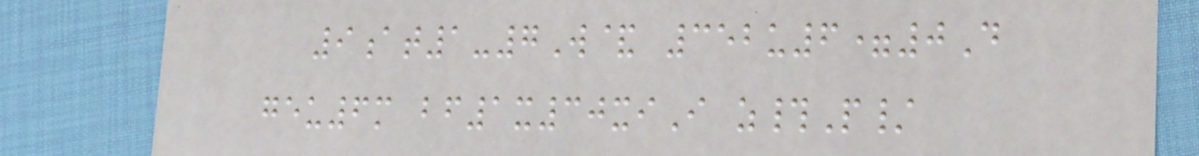9at1-7W& 352u6=0D
geu6m bf1x30xiI z#P/
